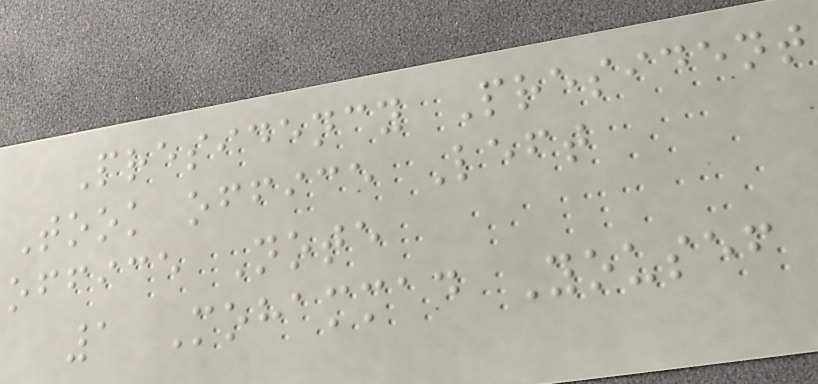Presidency President
Took office Left
office Note
1 Mohammad Yousef
